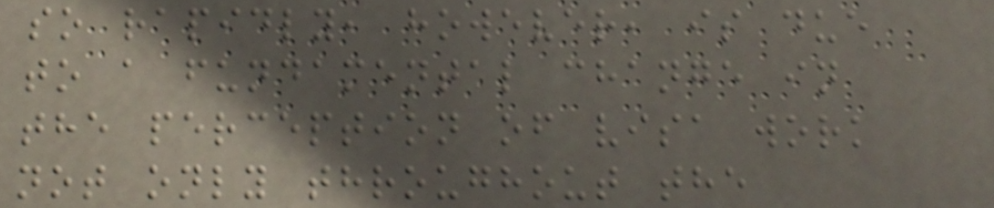so rapidly, however, is due
to a fundamental change in
the perception of visa work
not only throughout the
